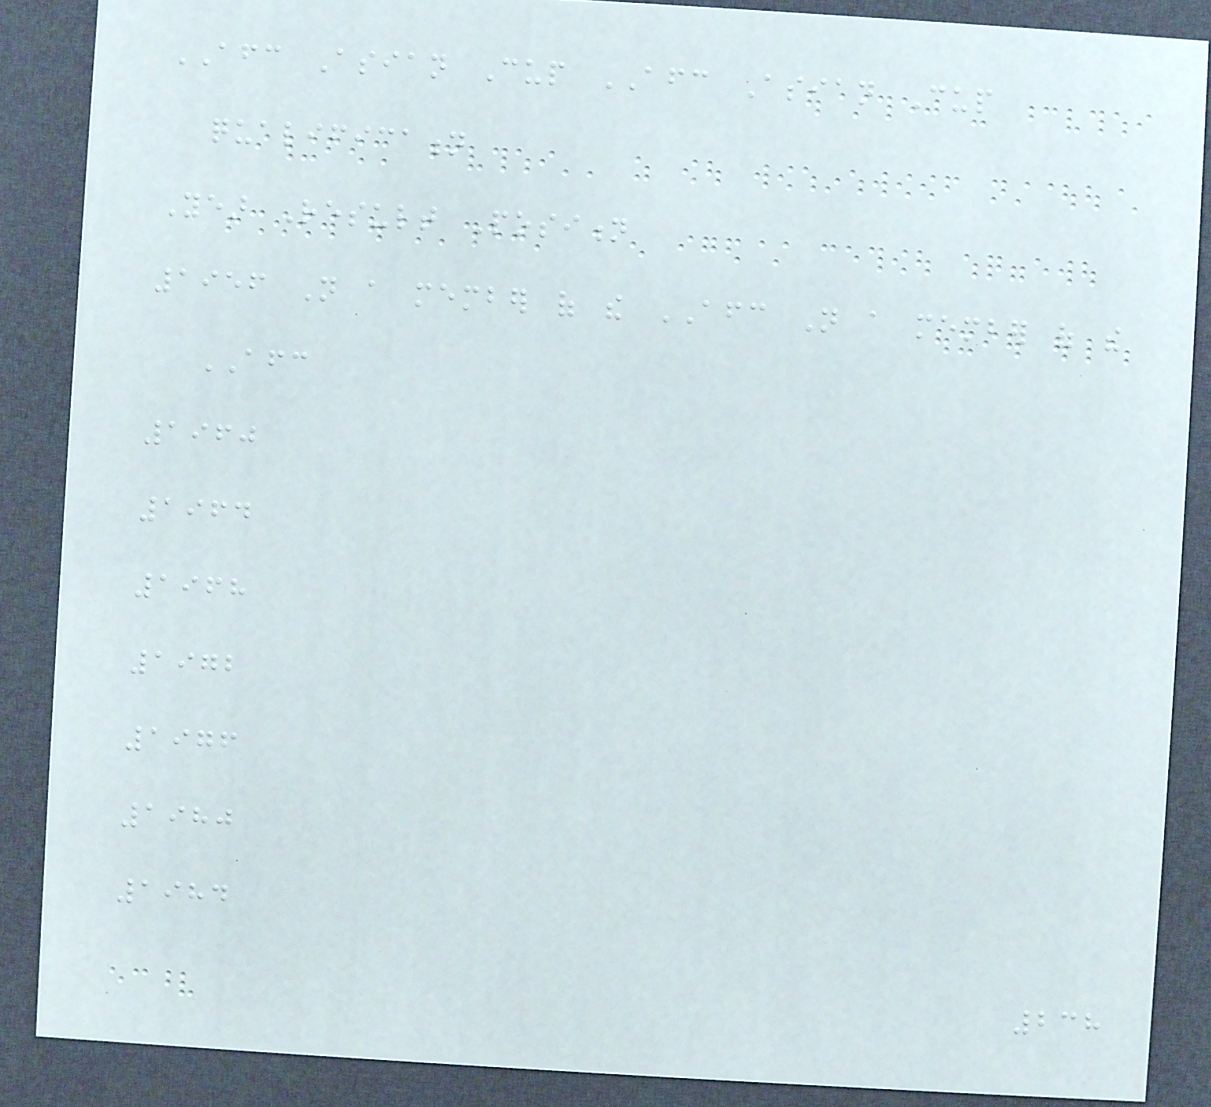AFC Asian Cup AFC Asian Cup
qualification
Year Result Position
1956 Not a member of the AFC Not a member of the
AFC
1960
1964
1968
1972
1976
1980
1984
238
